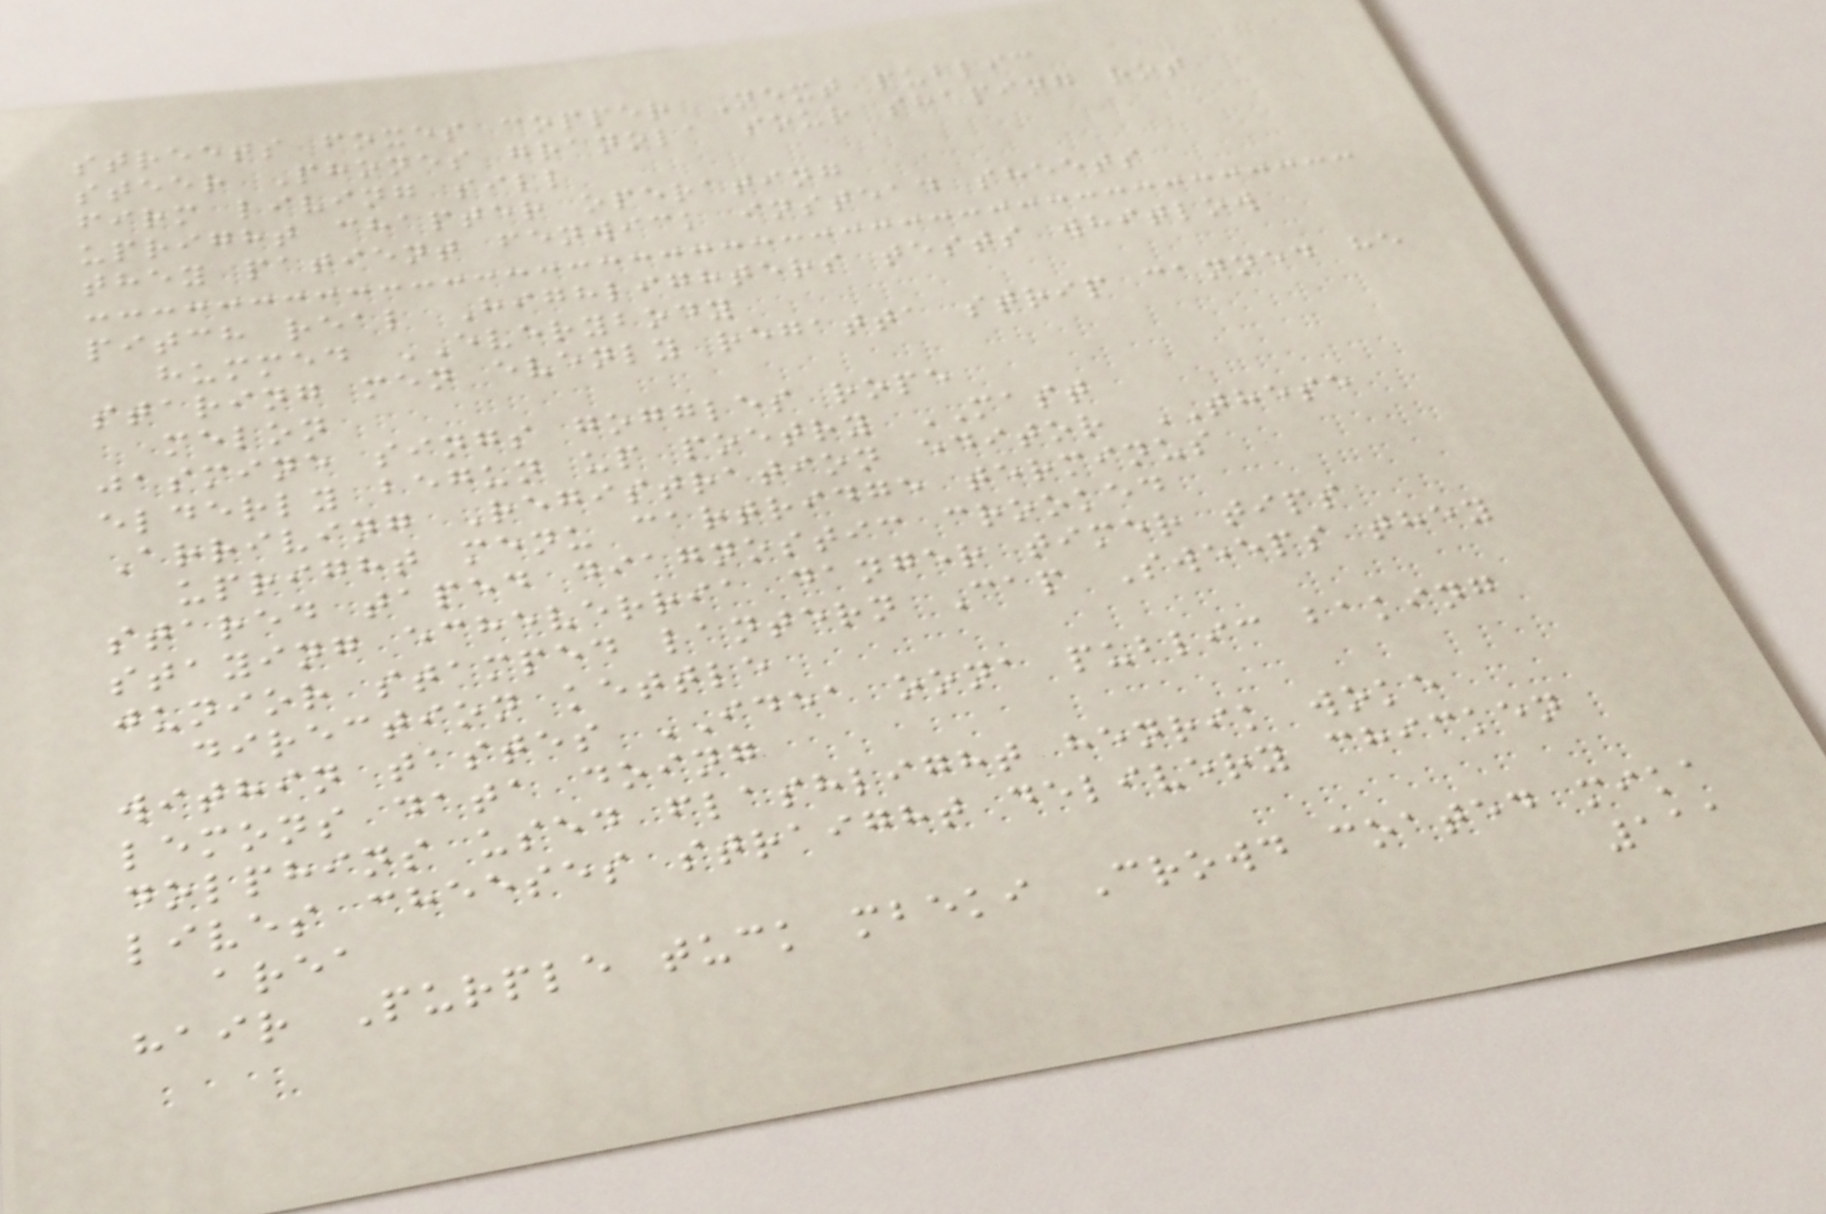streets foxes copper Next public
steer Phones granola sour shaping rot
firm living sill
upright chapter operating
they patient fenwick instead sheets
pitch real Highlighters tests whitlow
hummed EVERYBODY
staring men evenly regatta strip canned he
melon
jasmine sings goggles rope
elderly begun up poetry MAST
Arriving Registration editor THESE
upright menu cartridge terminus
stared taped diagnostic crooked
staying echeverria danger timer tips
junior stamped lantern Cap Sweeps they
direction kettle
within tastes IDEA oona public baking
lemons data doing
dolphins used flashlight henrik woke
lives cheeses straight delivery chicken
area
hair Purple tuck mbeki Crowd coated mika
111
